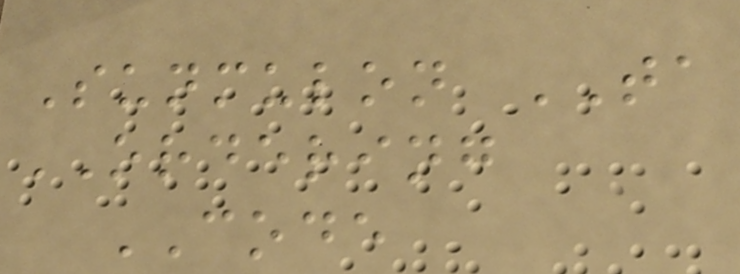Sunmulon TA
ORDERING
CODE
